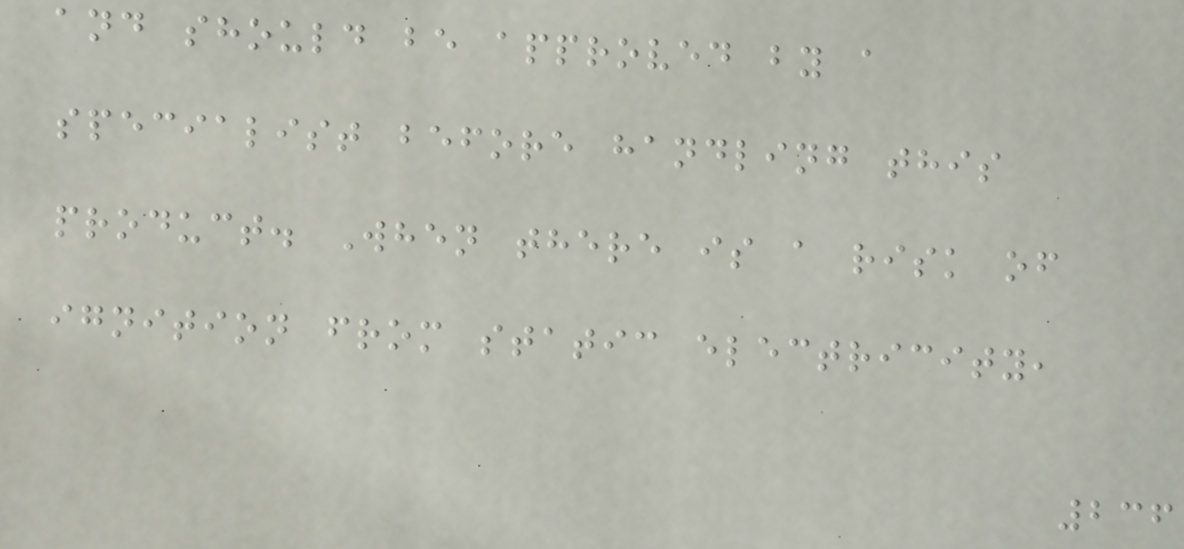and should be approved by a
specialist before handling this
product. When there is a risk of
ignition from static electricity,
236
